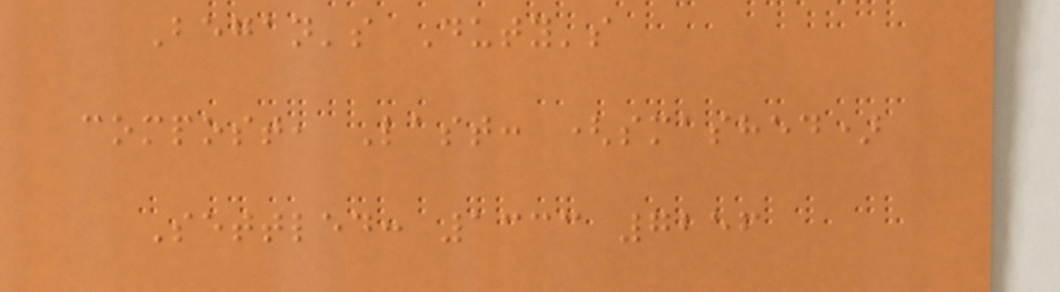Began's Duty's
compost, Last: (smashed)
Settled: 1333 7256
